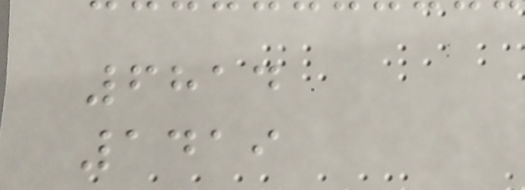6814
1419
